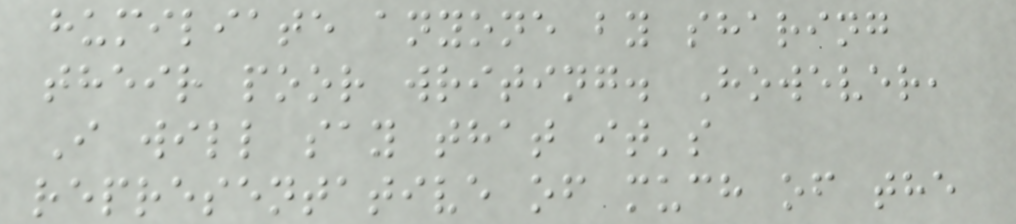humiliate anyone by sharing
their poor writing. However,
I will say that it's
representative of much of the
